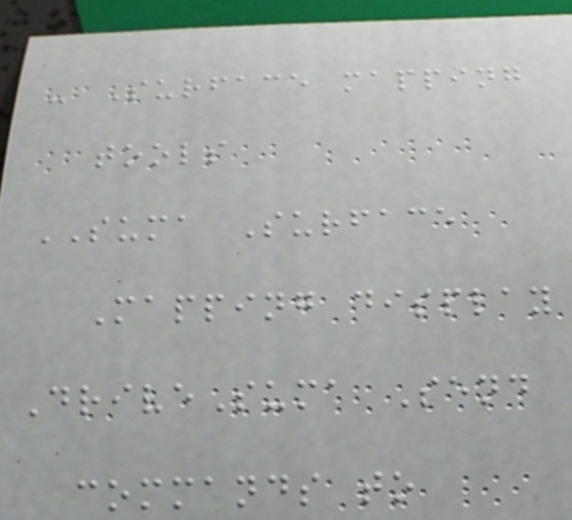- Surface mapping
tools
SUMA Surface
Mapping display
DriveSuma Send
commands to
